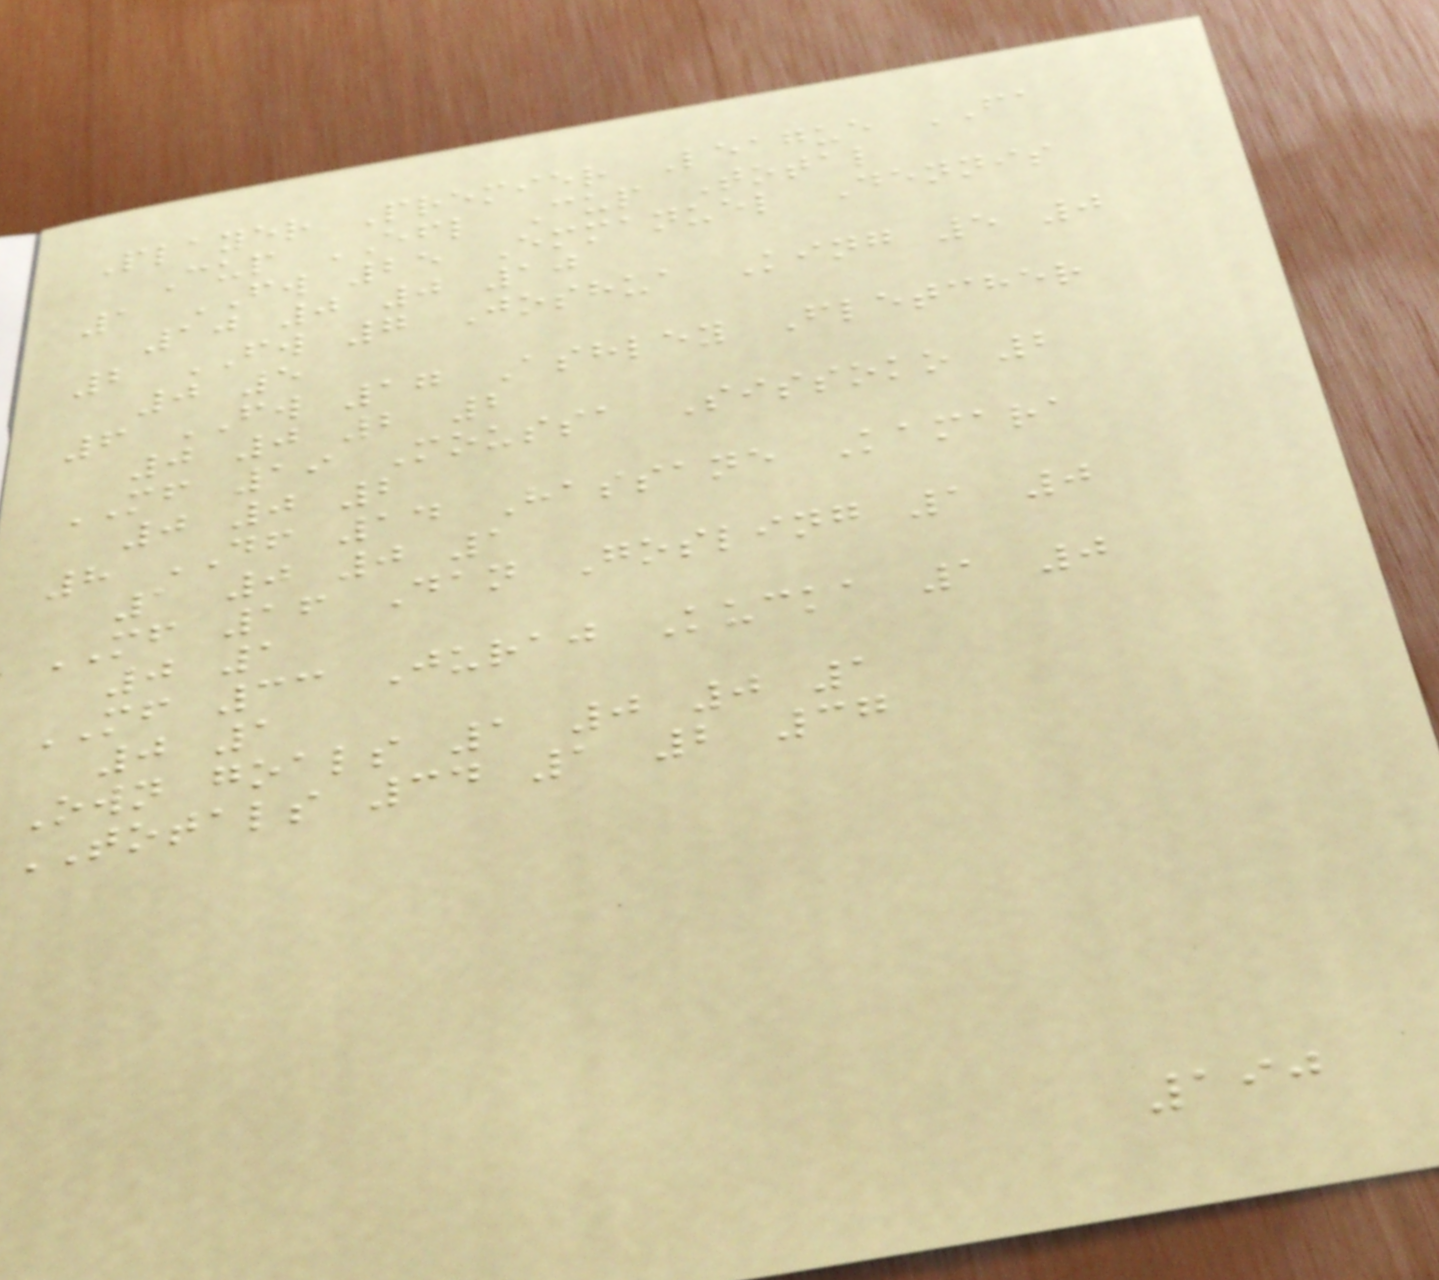Player Premier League FA
Cup EFL Cup Total
1 FW 25 Emmanuel Dennis
10 0 0 10
2 FW 7 Joshua King 5 0
0 5
6 FW 17 Ashley Fletcher
0 0 2 2
MF 19 Moussa Sissoko 2
0 0 2
8 DF 14 Hassane Kamara
1 0 0 1
MF 16 Dan Gosling 1 0
0 1
MF 33 Juraj Kucka 1 0
0 1
Own goals 1 0 0 1
TOTALS 34 1 2 37
190
